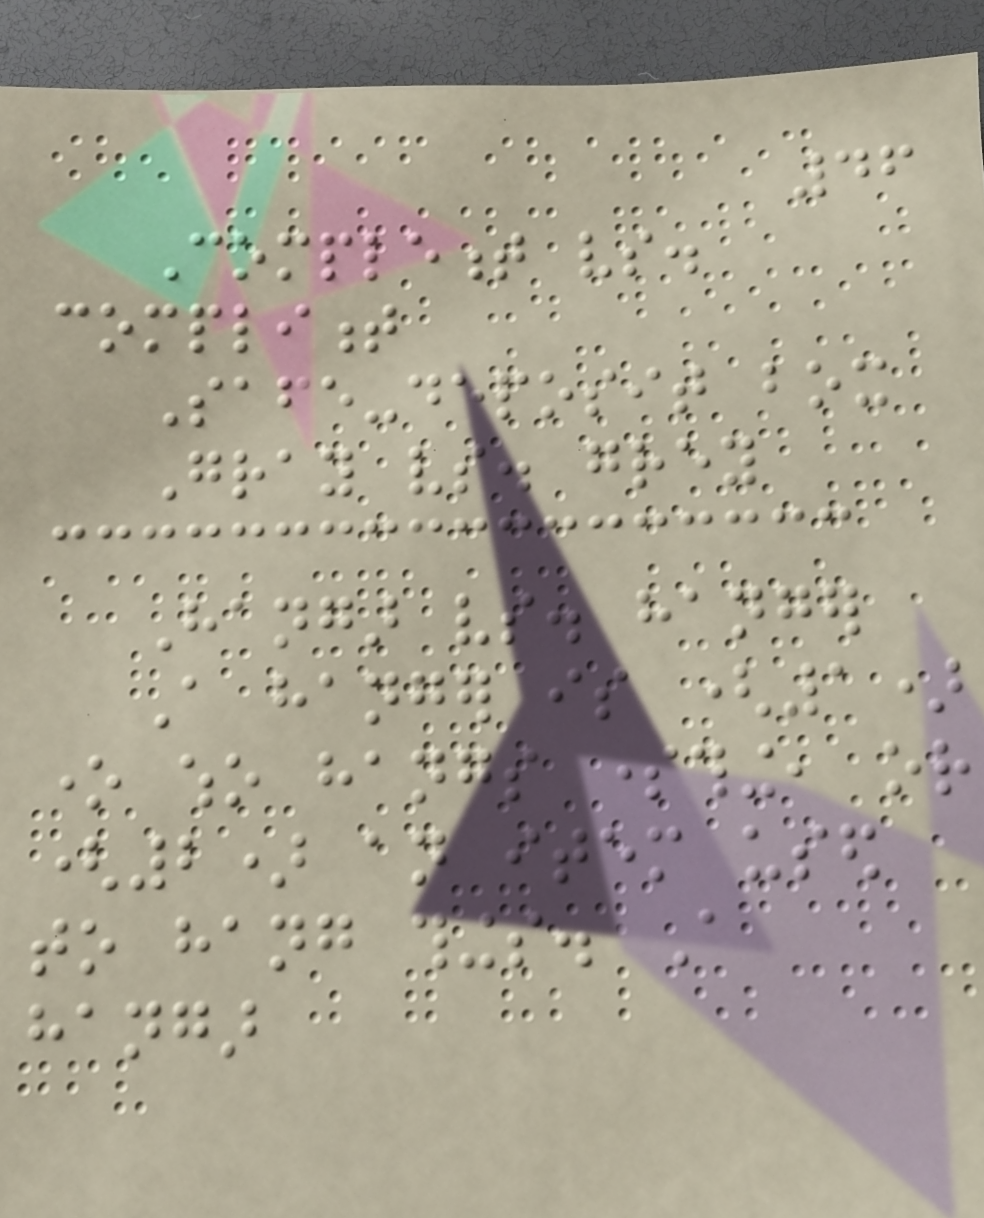46
Complement vs.
compliment
Safe-deposit box
Gray vs. grey
Hangar vs. hanger
A hanger is (1)
one who hangs something, or
(2) an item used
to hang things. A
hangar
